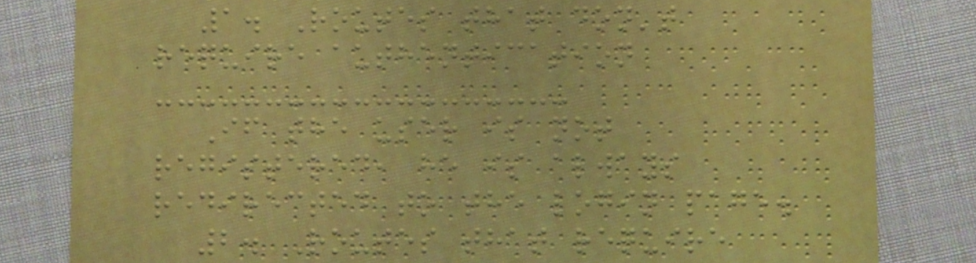1. Routes that don't
require authentication
If the user is not
registered, he is always
redirected to the login page.
2. Routes that require
